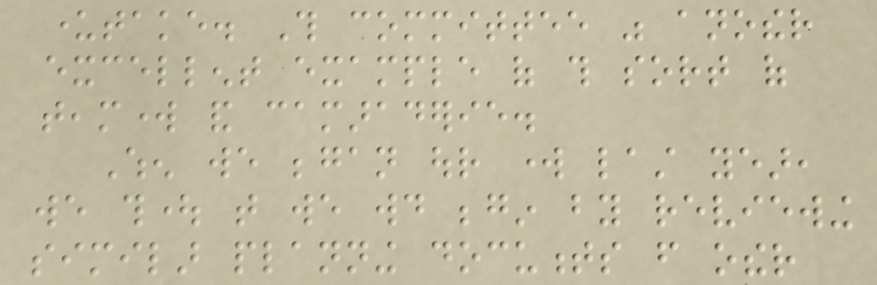undertake. This committee was another
excellent example of this sort of
teamwork and camaraderie.
When we began our work last year,
we thought that we would begin by reviewing
similar planning documents from other
